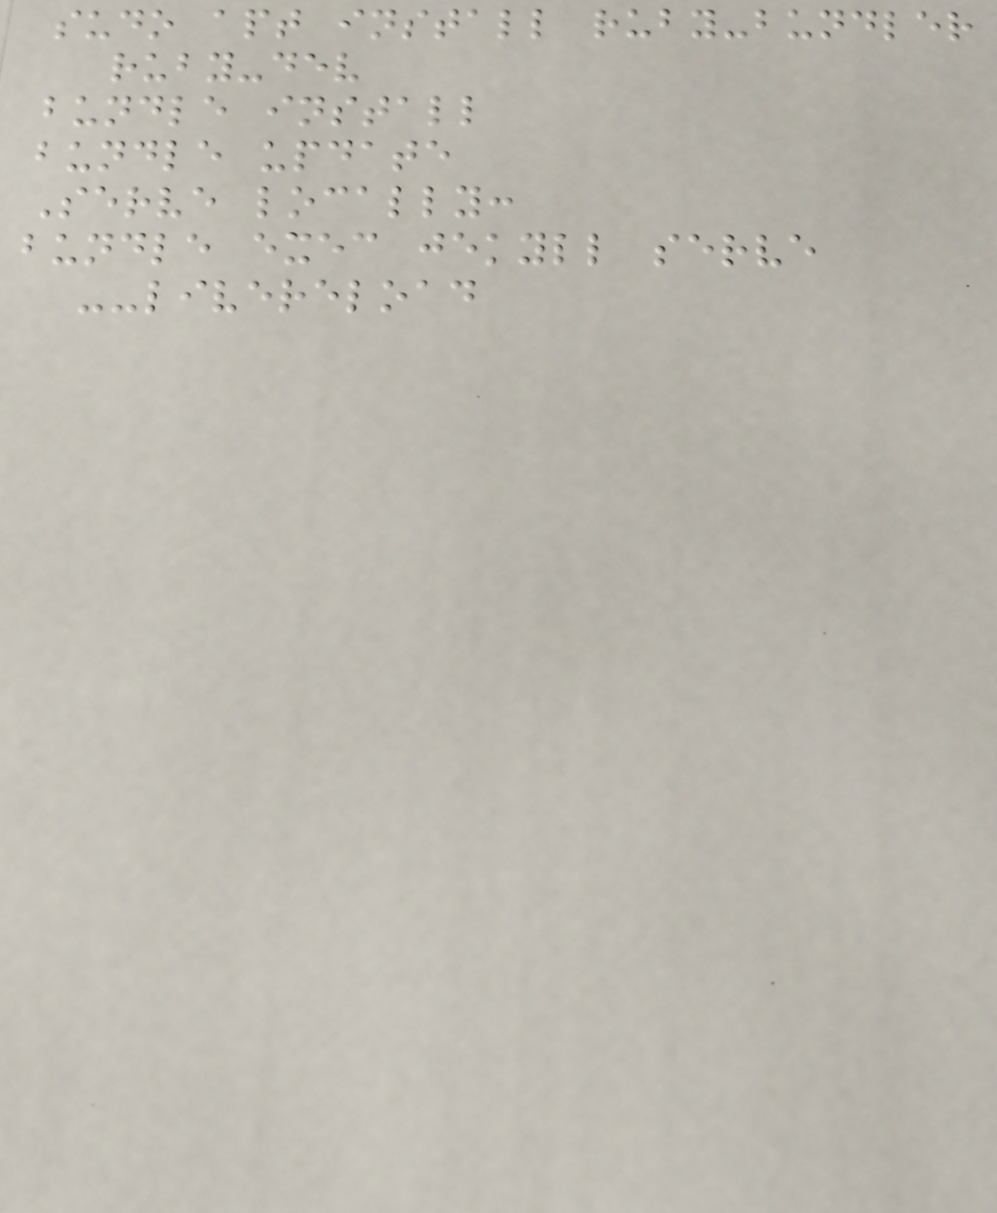sudo apt install ruby-bundler
ruby-dev
bundle install
bundle update
Serve locally:
bundle exec jekyll serve
--livereload
